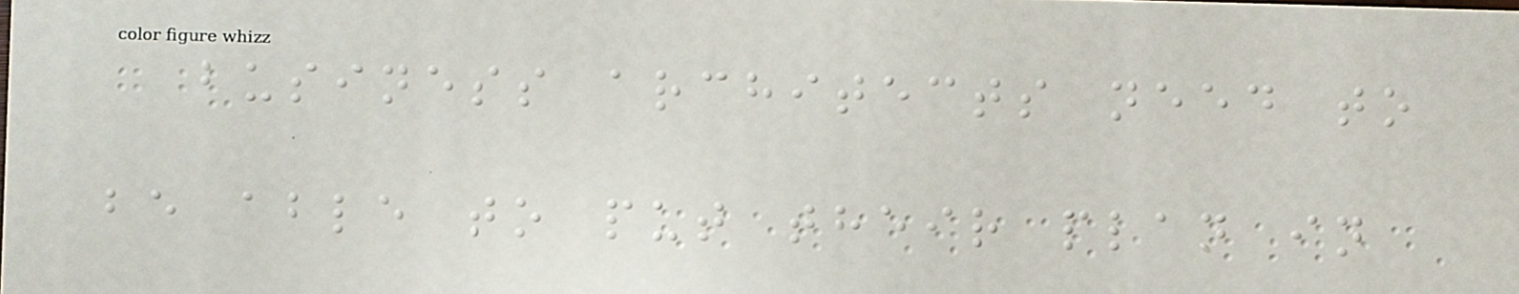business architects need to
be able to put their plan in
